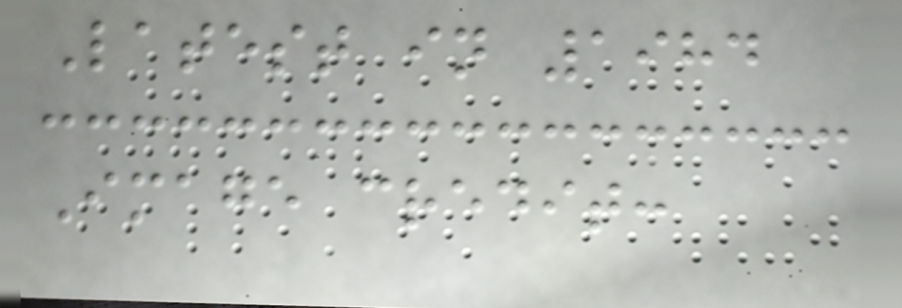Latest in 1984
Image credit:
